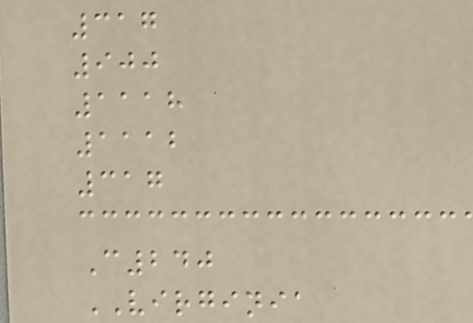317
900
1118
1112
317
C240
VIRGINIA
